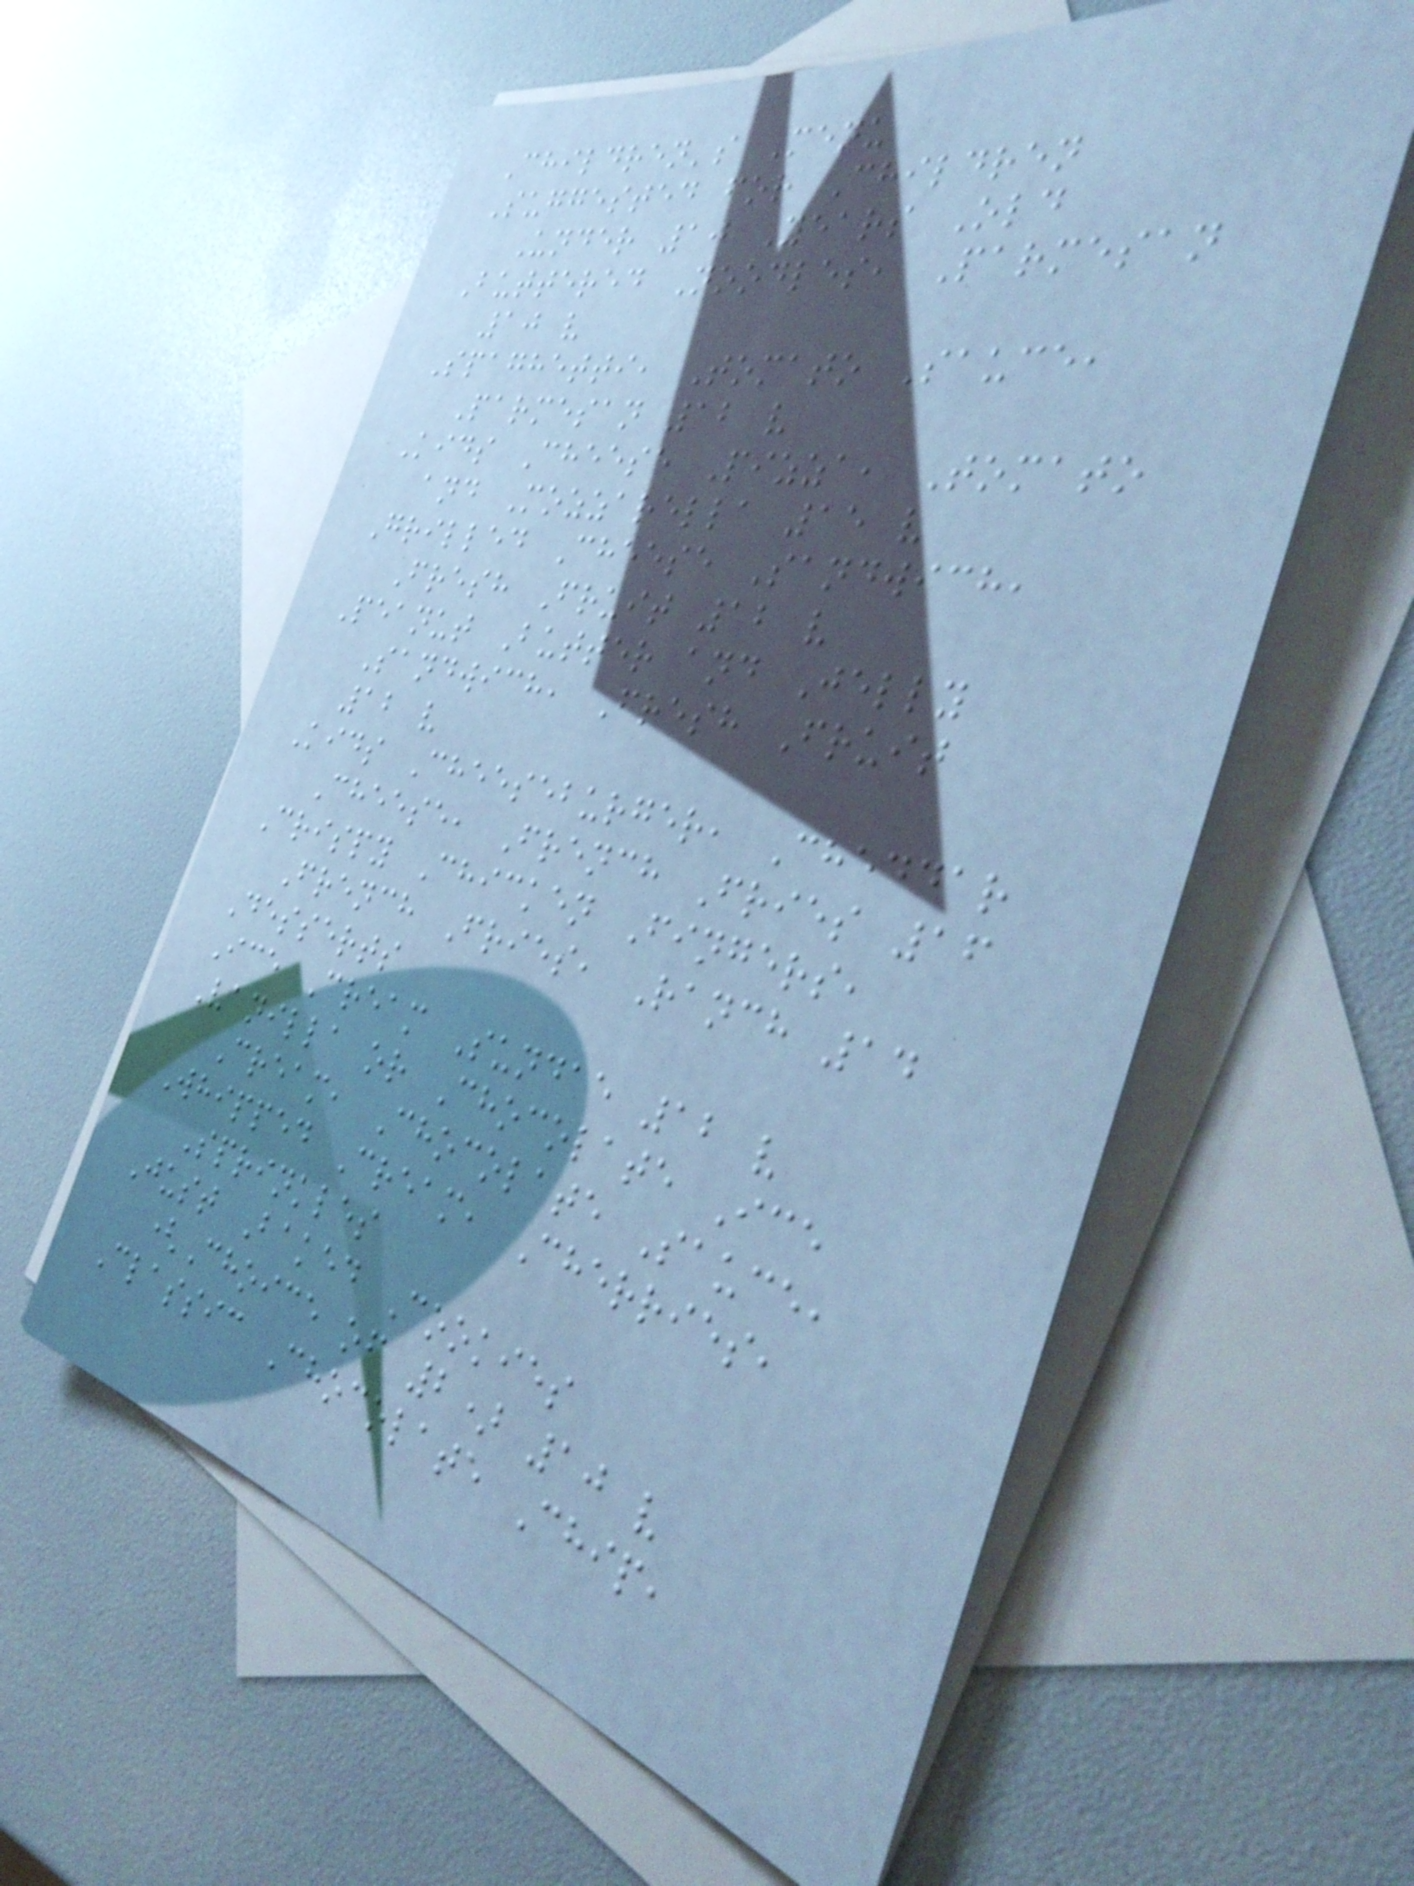Children's Menu
Suggested for Children
Under 10 Years Old
Buttered Noodles, Parmesan
10 v
Spaghetti, Tomato Sauce,
Parmesan 12 v
Kids Cheese Pizza, Tomato
and Mozzarella 15 v
Grilled Cheese Sandwich,
Fresh Fruit 12 v
Peanut Butter and Jelly
Sandwich, Fresh Fruit
12 v
Kids Cheeseburger, Cheddar
Cheese, French Fries 16
Crispy Chicken Fingers,
French Fries, Ranch 14
Desserts
Ice Cream Sundae 12 v
Vanilla or Chocolate Ice
Cream, Chocolate Sauce,
Whipped Cream, Cherries,
Sprinkles
Just Baked Cookies
(Choice of 2) 10 v
Classic Chocolate Chip,
